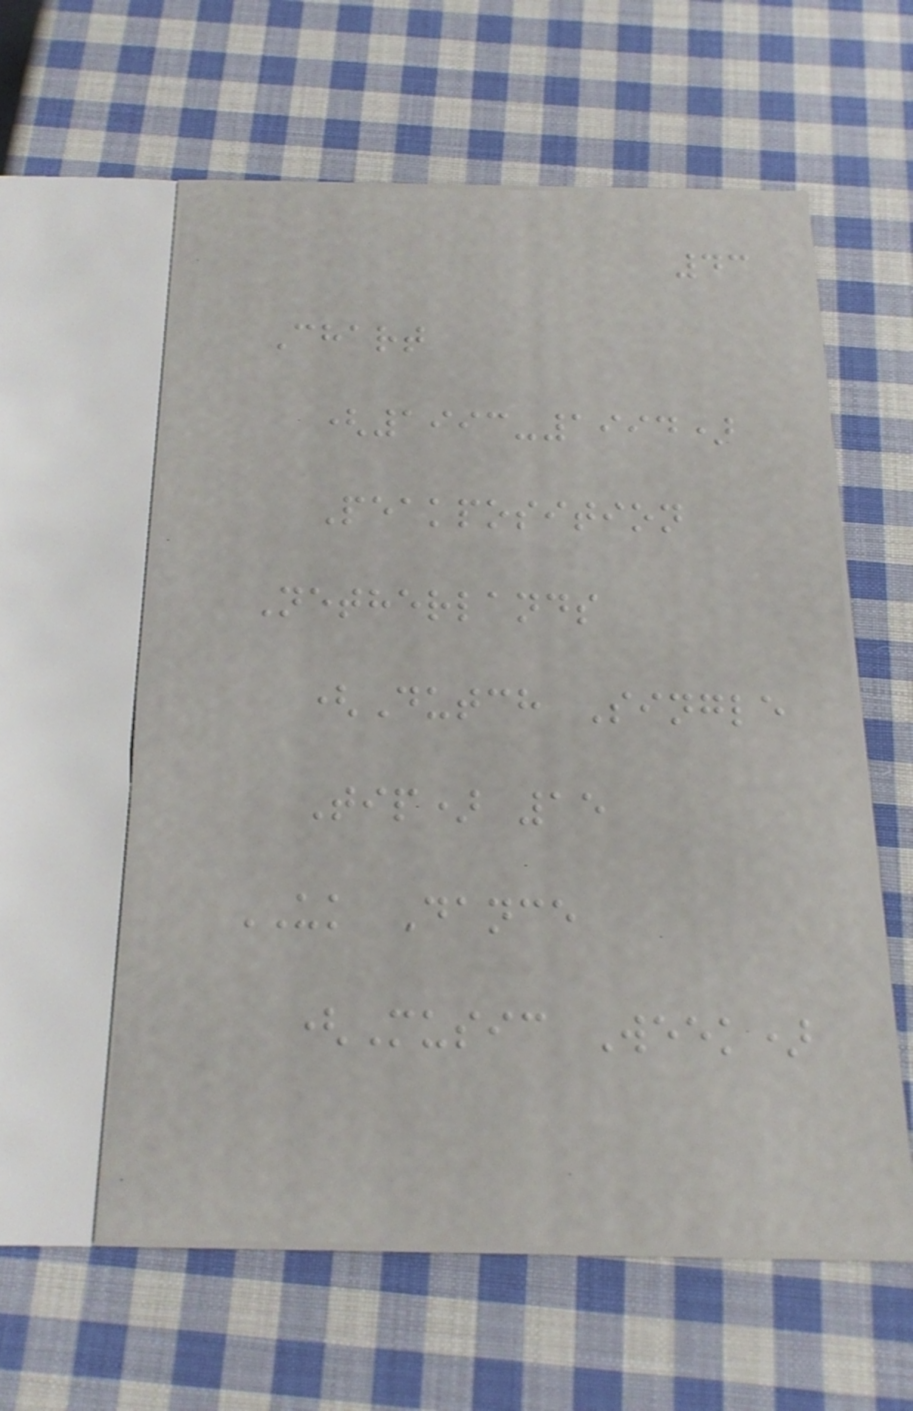43
Chart
(1993-1994)
Peakposition
Netherlands
(Dutch Single
Tip) 15
UK Dance
(Music Week)
